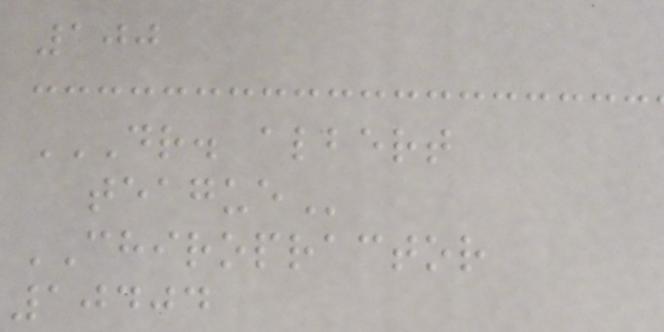100
DR. ALBERT
TEAGUE
CHIROPRACTOR
10404
